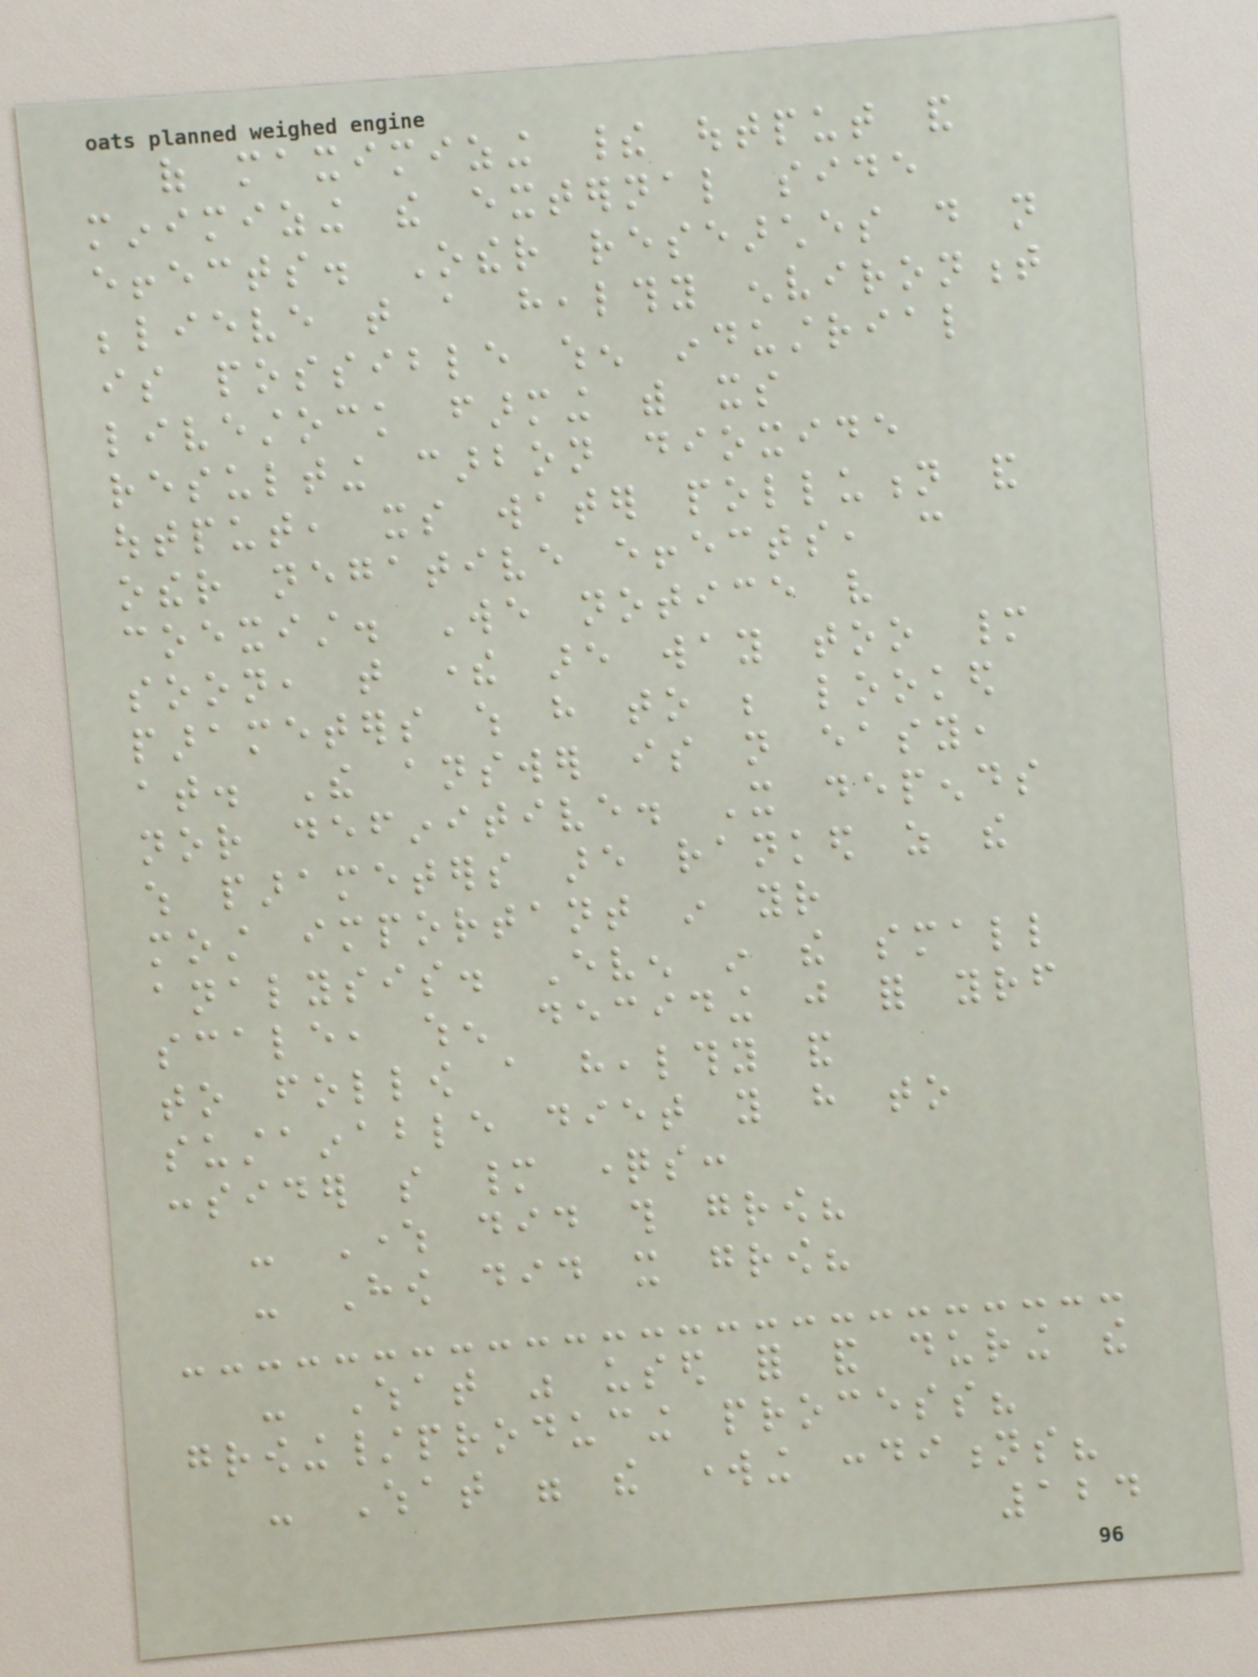of maximizing their output and
minimizing the external side
effects. Other researches do not
believe that a healthy environment
is possible when industrial
livestock farming with its
resulting carbon dioxide
output, its water pollution and
other negative effects, can
coexist. We notice very
soon, that there are way too many
parameters which have to be looked
at. The answer is not easy,
nor definitive. It depends
which parameters are ranked as the
most important in your
analysis. Even in the small
scale, when deciding just for yourself
to follow a healthy and
sustainable diet you have to
consider so many questions:
- Where did this grow?
- How did it grow?
- What was used for and during the
growing/producing process?
- What were the working conditions?
124
